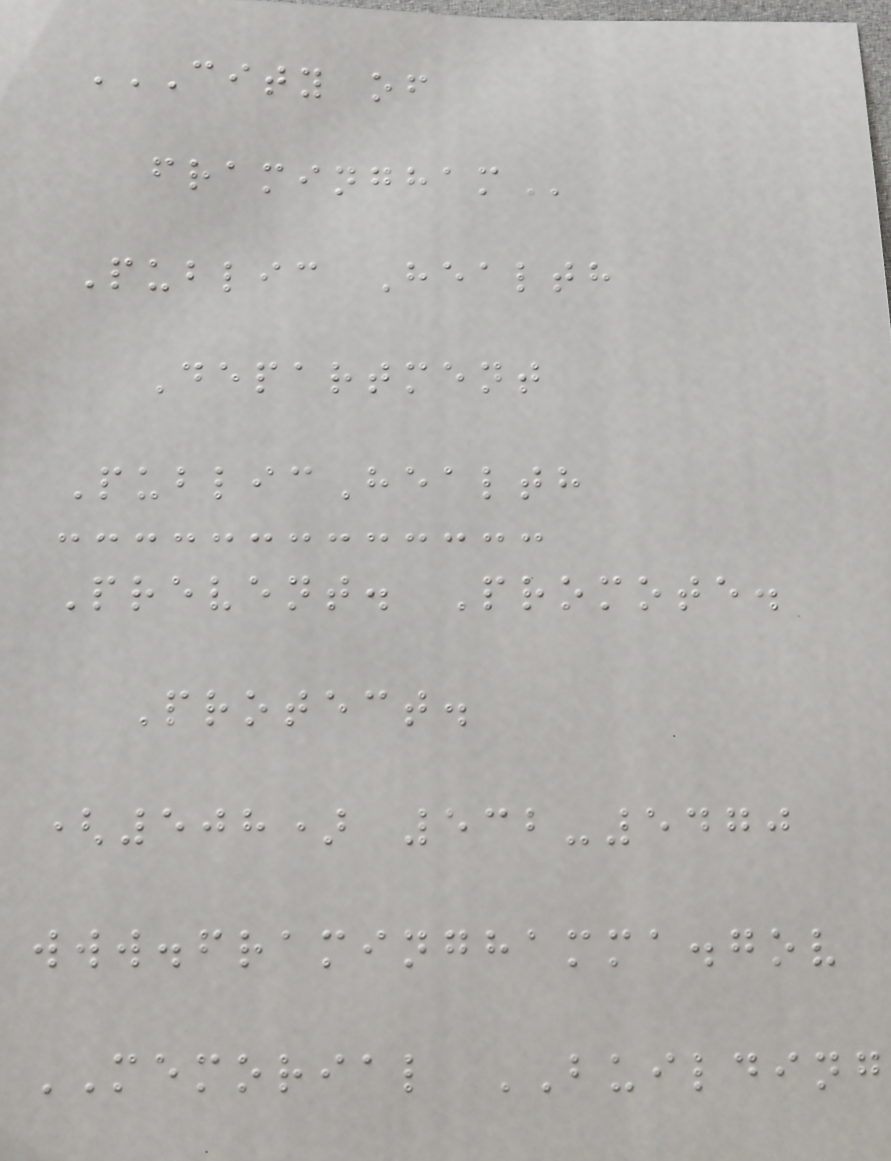CITY OF
FRAMINGHAM
Public Health
Department
PublicHealth
Prevent. Promote.
Protect.
(508) 532-5470
www.framinghamma.gov
MEMORIAL BUILDING
